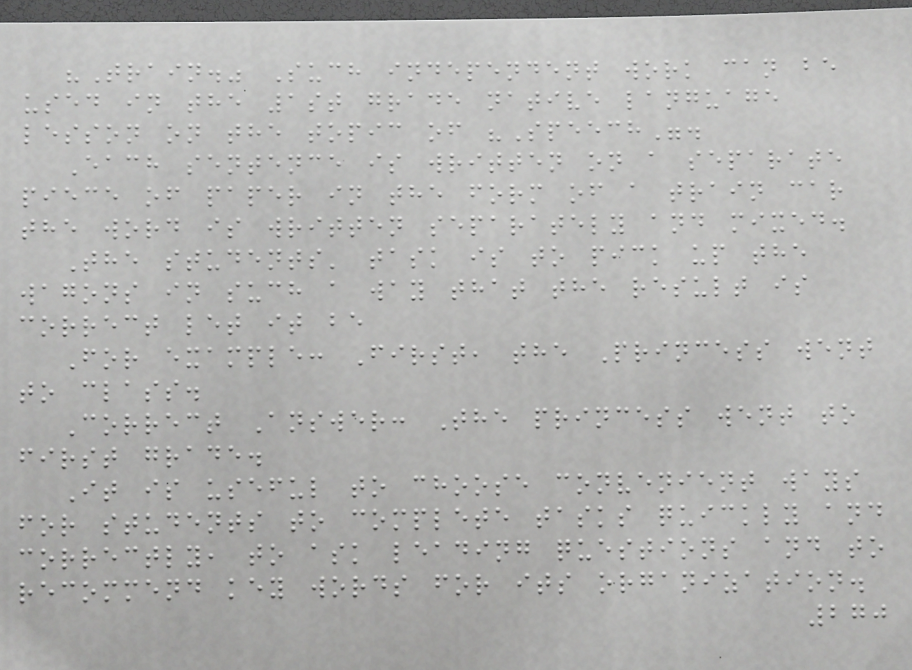"Train." Such independent work can be
used in the 1st grade native language
lesson on the topic of "Speech".
Each sentence is written on a separate
piece of paper in the form of a train car
the word is written separately and mixed.
The students' task is to pick up the
wagons in such a way that the result is
correct let it be
For example: First, the Princess went
to class.
Correct Answer: The princess went to
first grade.
It is useful to choose convenient ways
for students to complete tasks quickly and
correctly, to ask leading questions and to
recommend key words for its organization.
270
